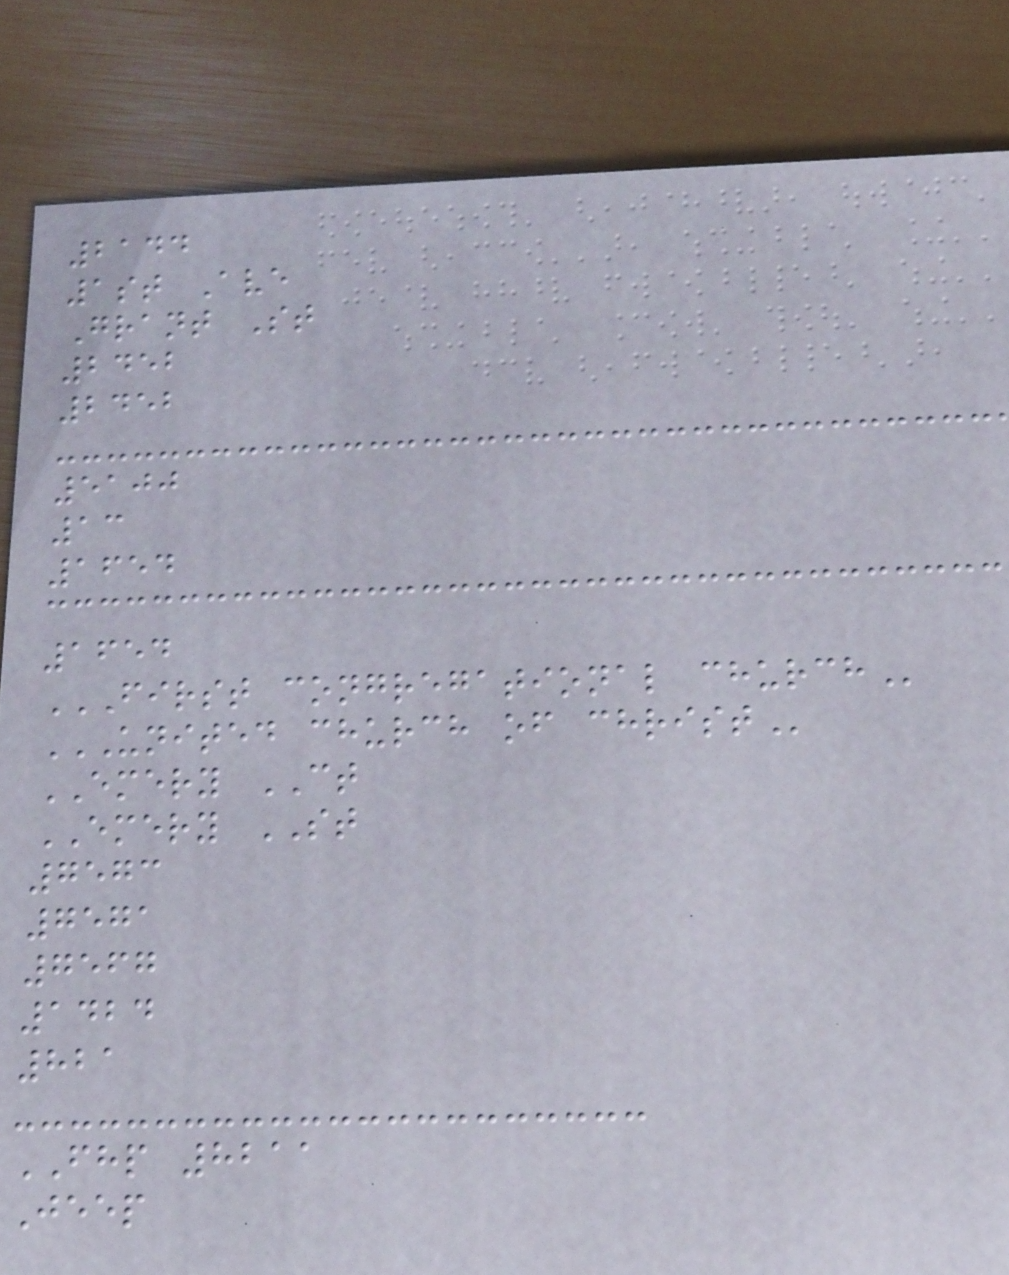2144
1st Ave
Grant St
2452
2452
5100
13
1654
1654
FIRST CONGREGATIONAL CHURCH
UNITED CHURCH OF CHRIST
EMERY CT
EMERY ST
7573
7571
7567
1424
821
FHP 8211
Jeep
